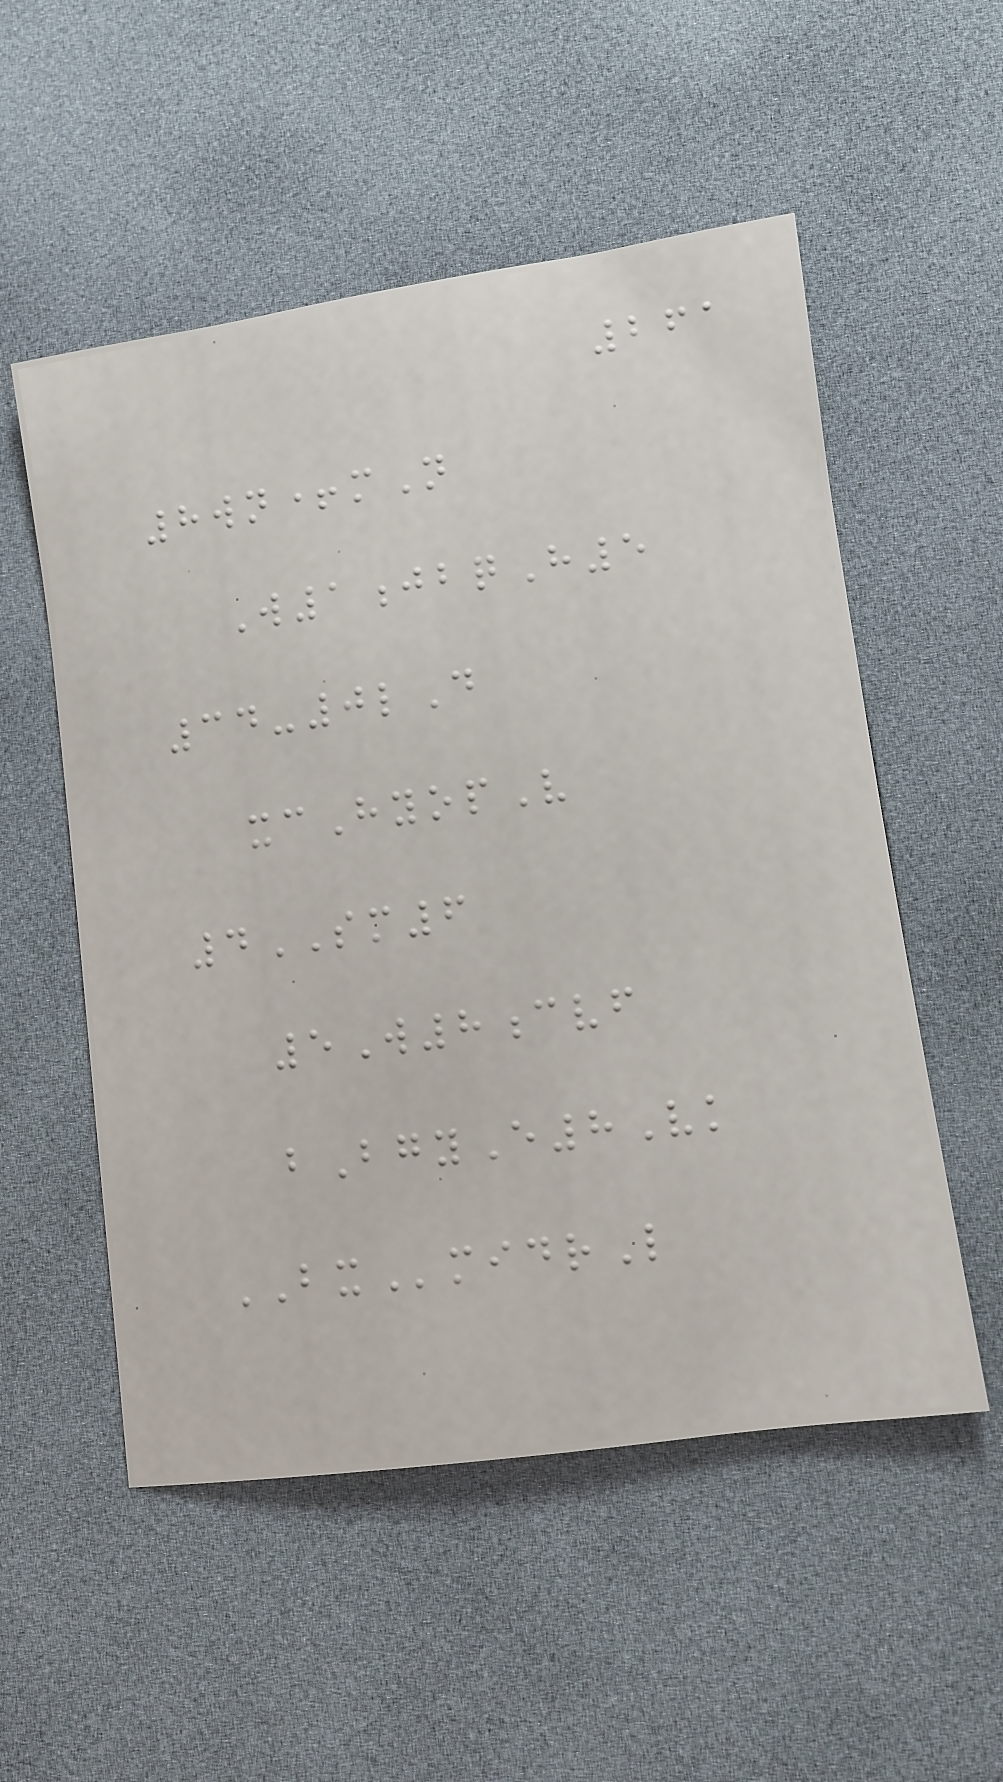261
8wn+mN
W1jbqH5
34-0lD
xcHyopV
4SM6
5W8cvf
bBgyE8Vk
BXmidrL
